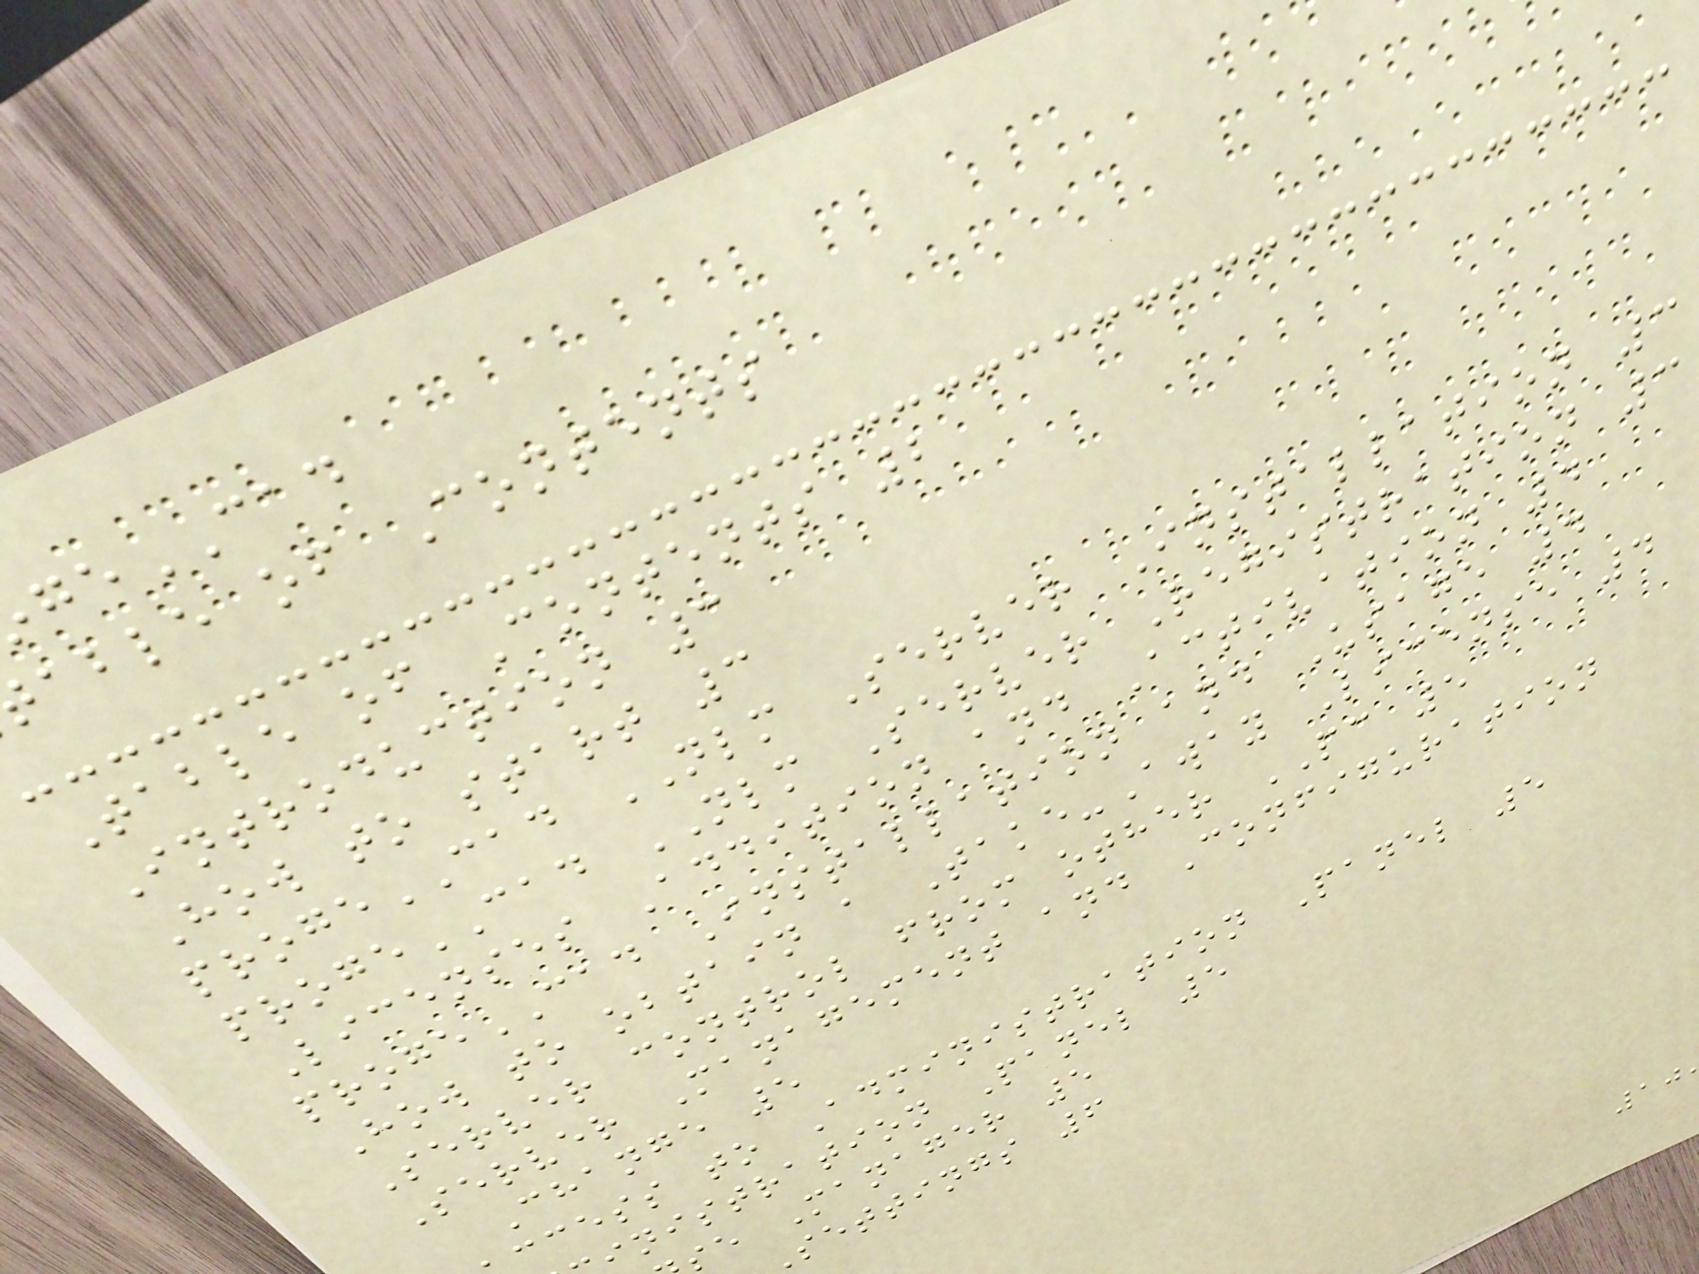geCAD
able of Contents
Table of Contents 2
Introduction 3
How to start 3
progeCAD NLM Server Installation 3
progeCAD NLM Server Registration 3
Licenses Addition and Activation 4
progeCAD Installation and Usage 4
How to obtain a Take-Away License 4
Server control from other PC 5
Server Management and Configuration
Change 5
ccess to Administration Panel 5
inistration Panel 5
se Manager 5
settings 6
